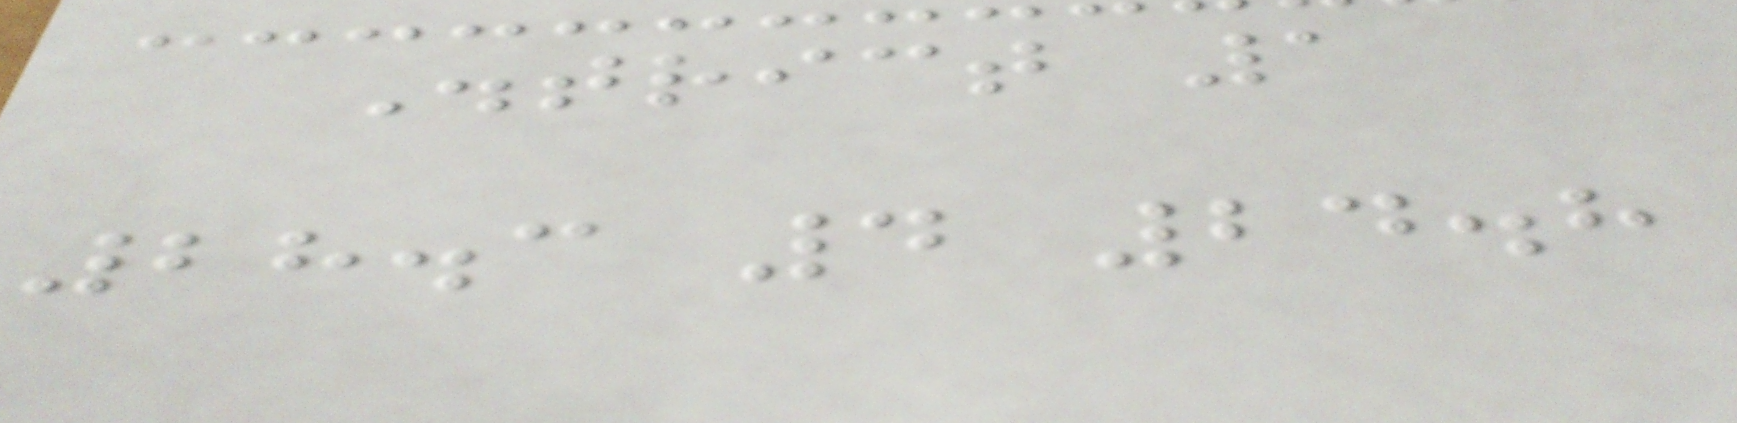District 1
28.3 4 24.8
